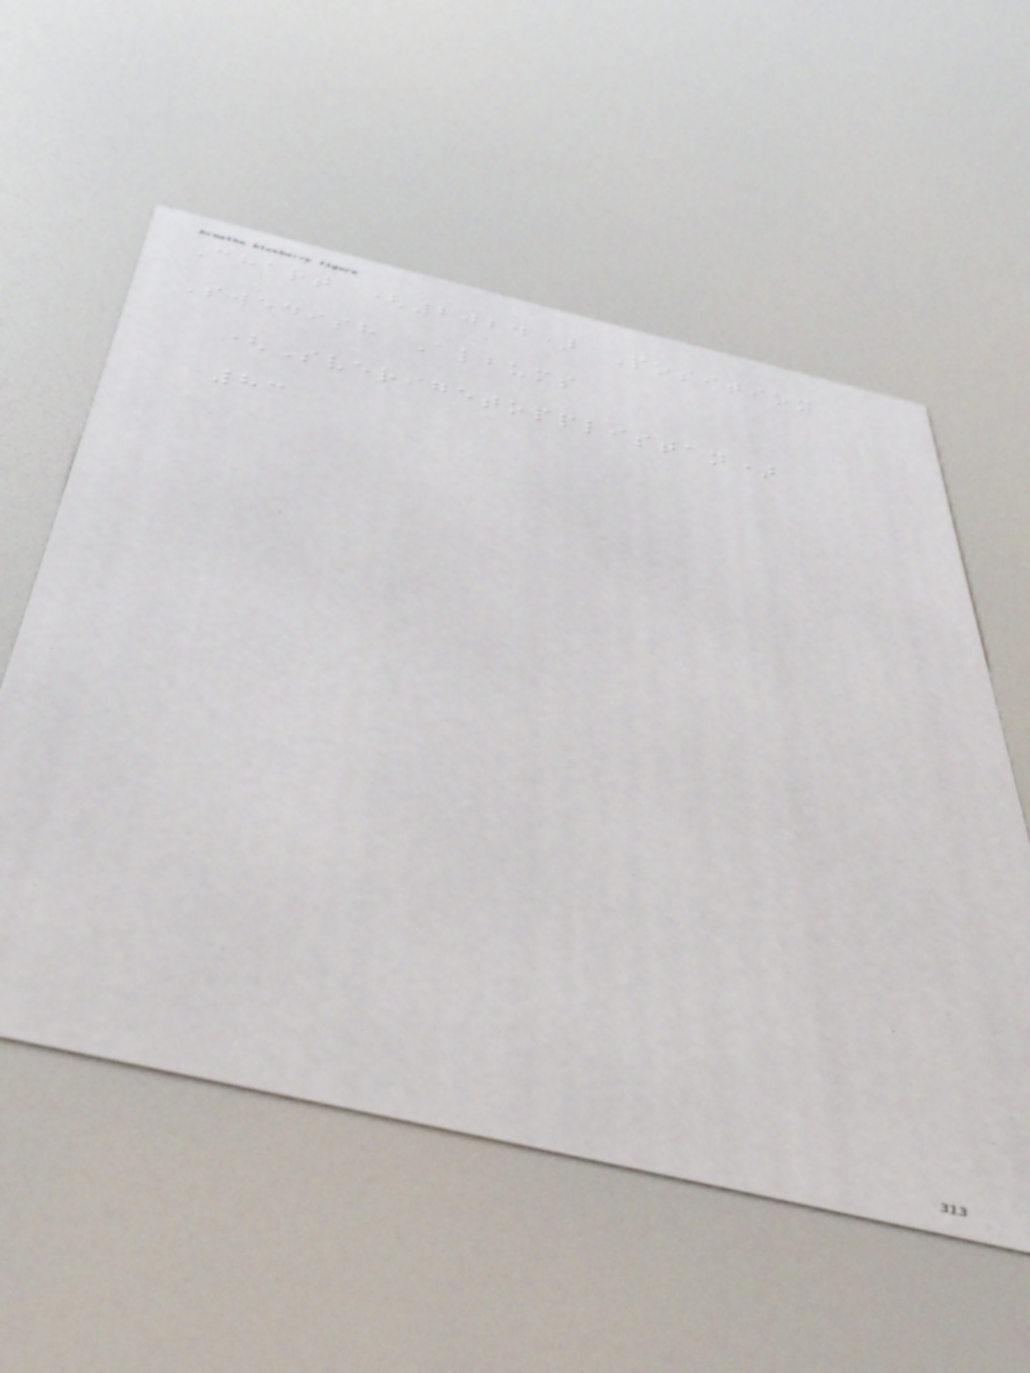Chart (2024) Position
Swedish Albums
(Sverigetopplistan)
83
